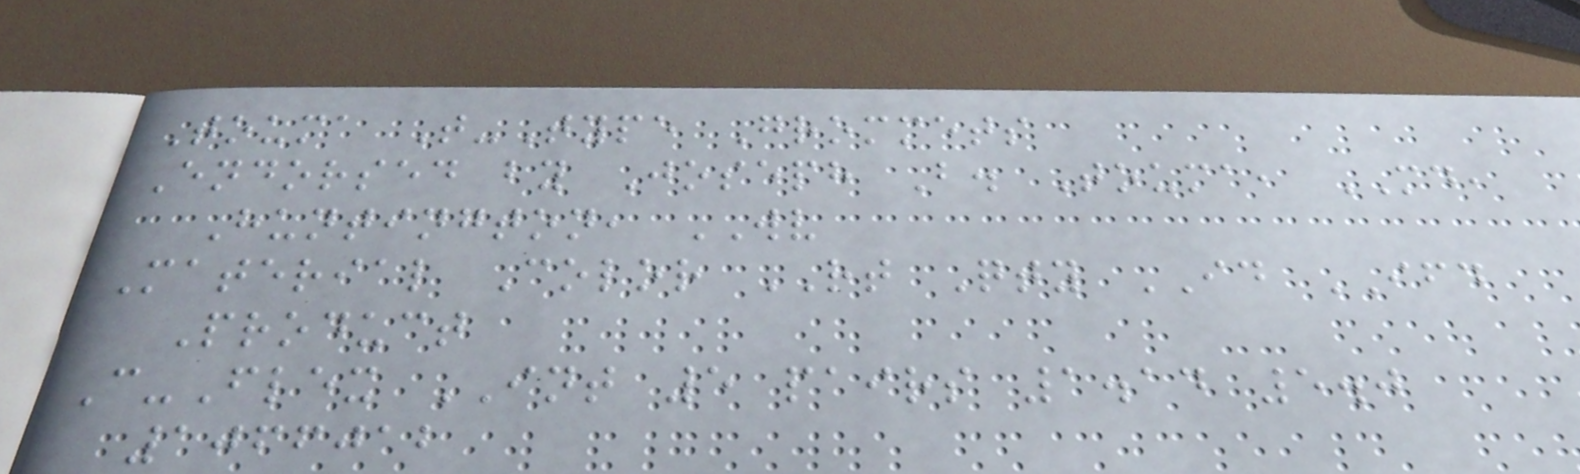Touma T-Type Grommets
Endorsed by Joseph B. Touma, MD,
Huntington, WV
Material Color RT Qty ID IFD
Product
C-Flex INT 5 pairs 1.14 5.0
1066012
